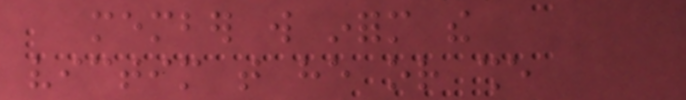member will inform the
victim that he or she
